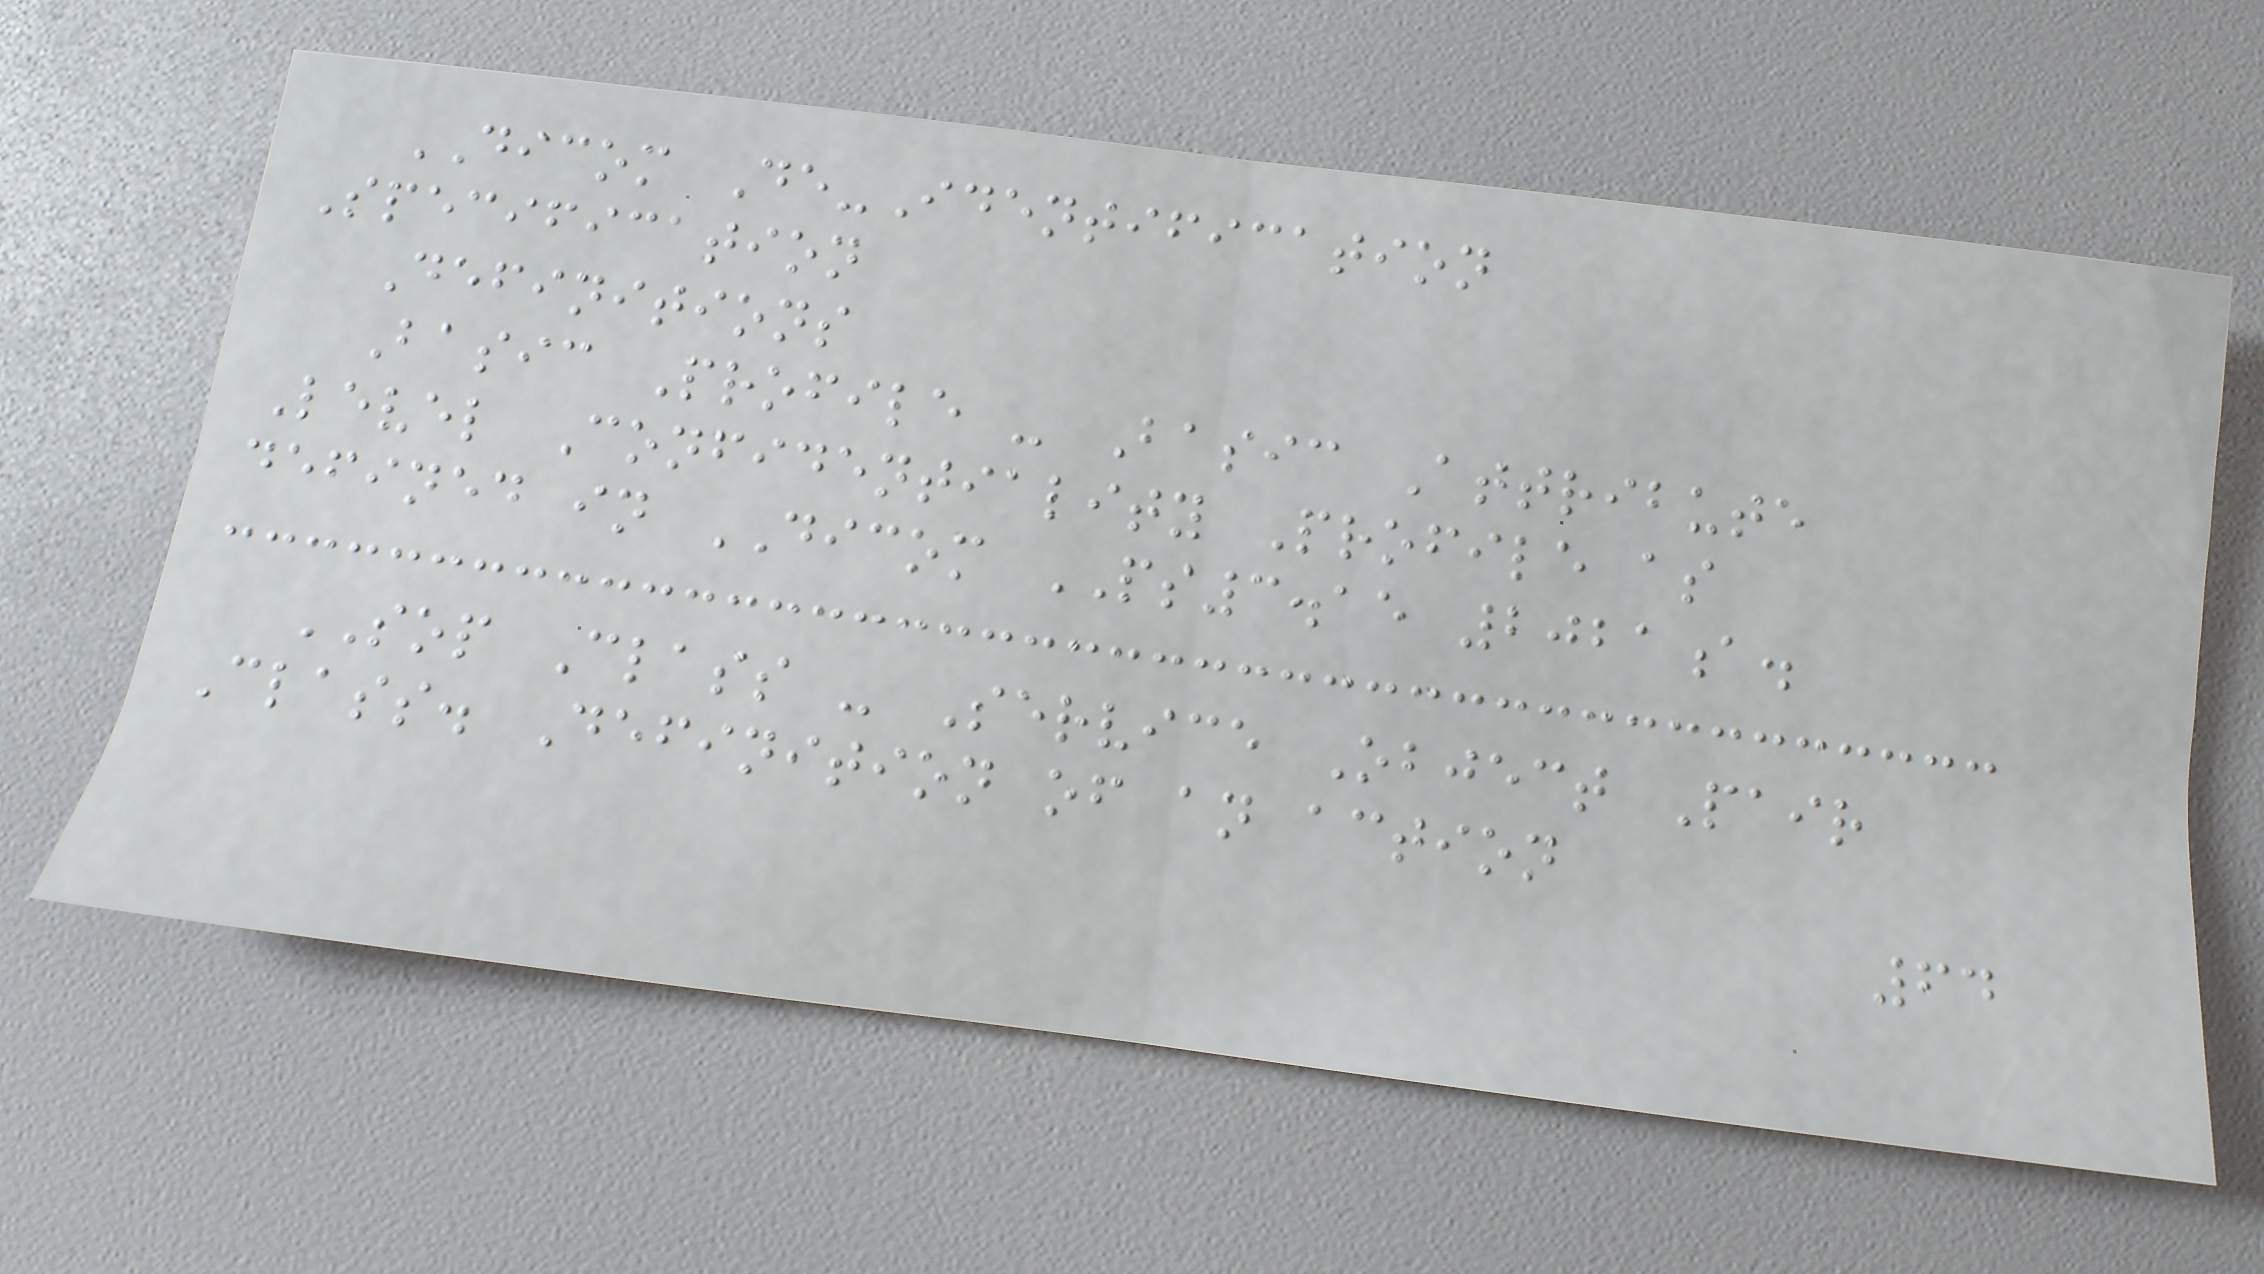DICOM De-Identification
Specification
Definitions
Basic Profile - Basic Attribute
Level Confidentiality Profile as
defined in DICOM PS3.15 2021a.
SOP Class - Service Object Pair
Class. Definition of an action
64
